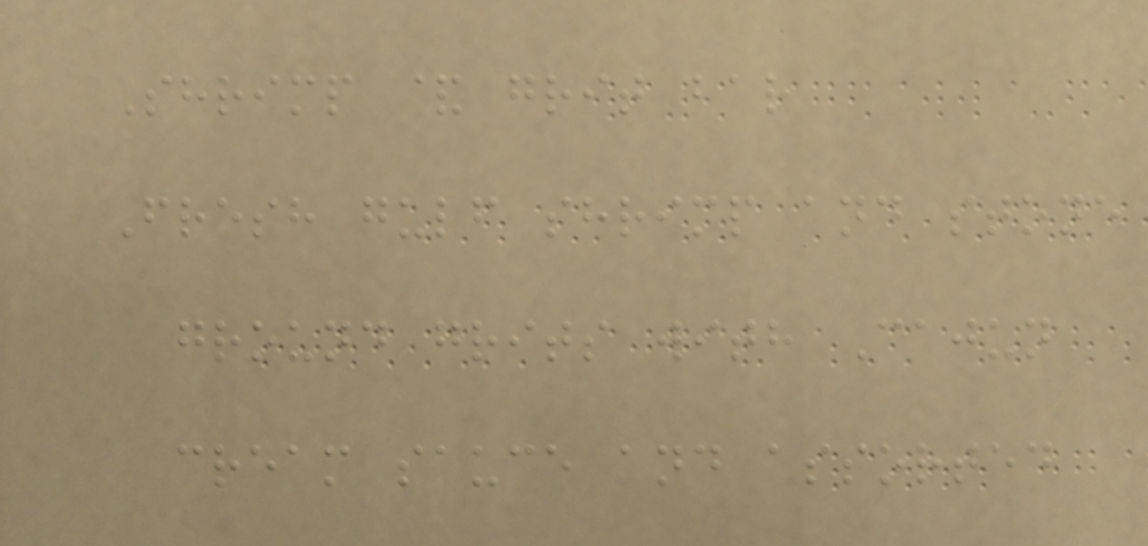Shrimp & grit bar
Fresh gulf shrimp and stone
ground grits with Cajun
cream sauce and assorted
